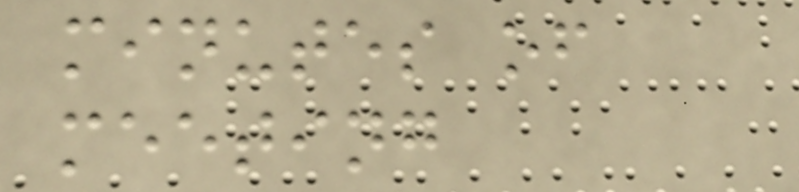minutes of
meeting
